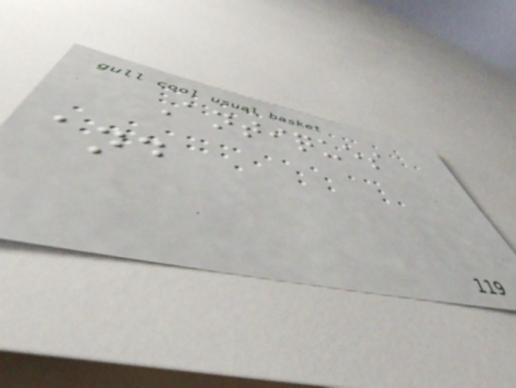Antiques
and
